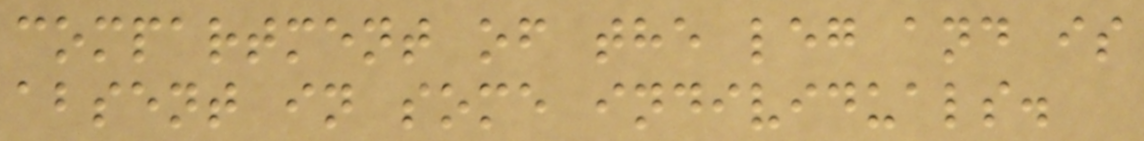compartment of the leg and is
absent in some individuals.
